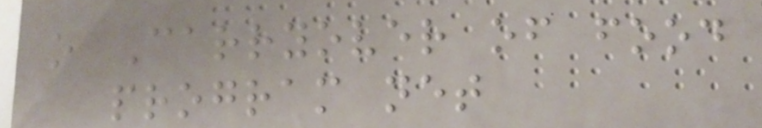o Carryover of food
program net
